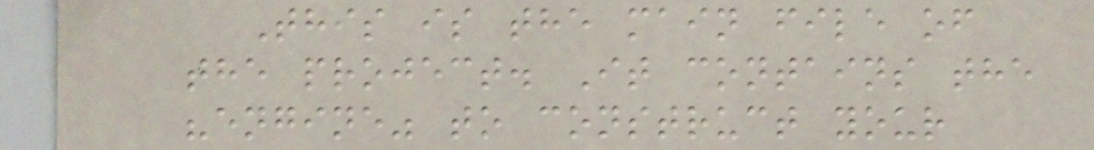This is the main file of
the project. It contains the
"engine" to construct your
